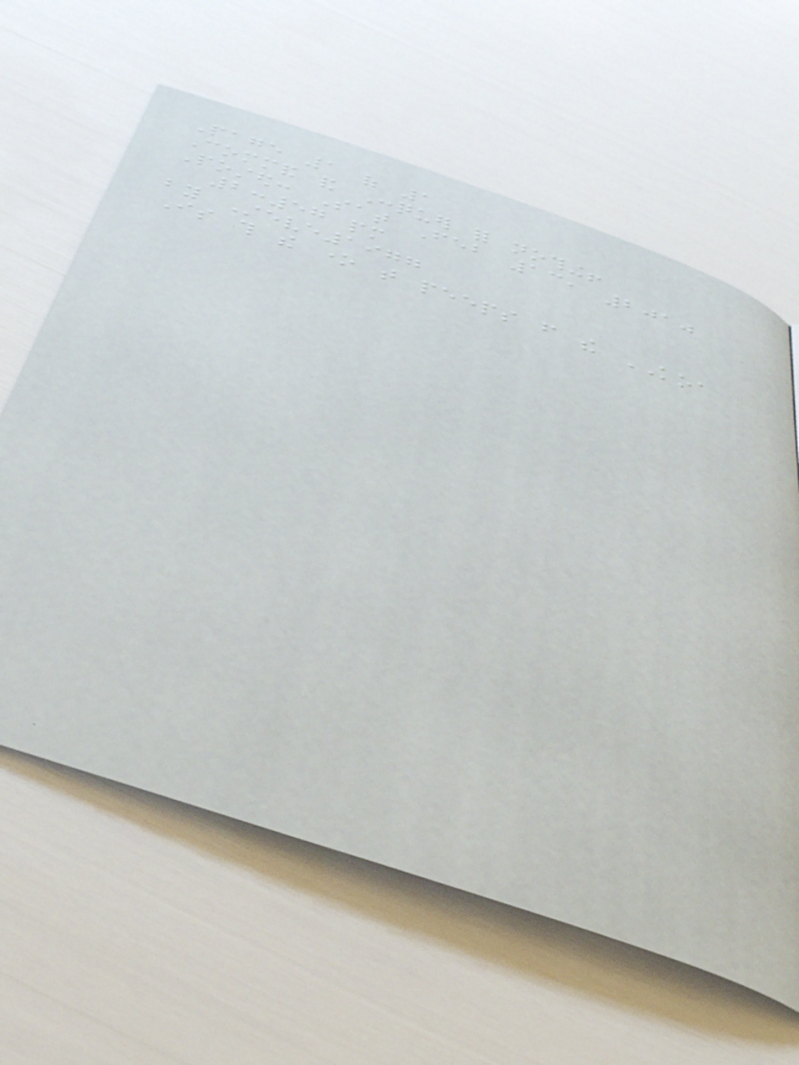Page 1 of 1
Command and Conquer for nothing!
Posted: Sat Feb 13, 2010
2:57 pm
by Steve1977
Is this the one that peeps from the KOA
